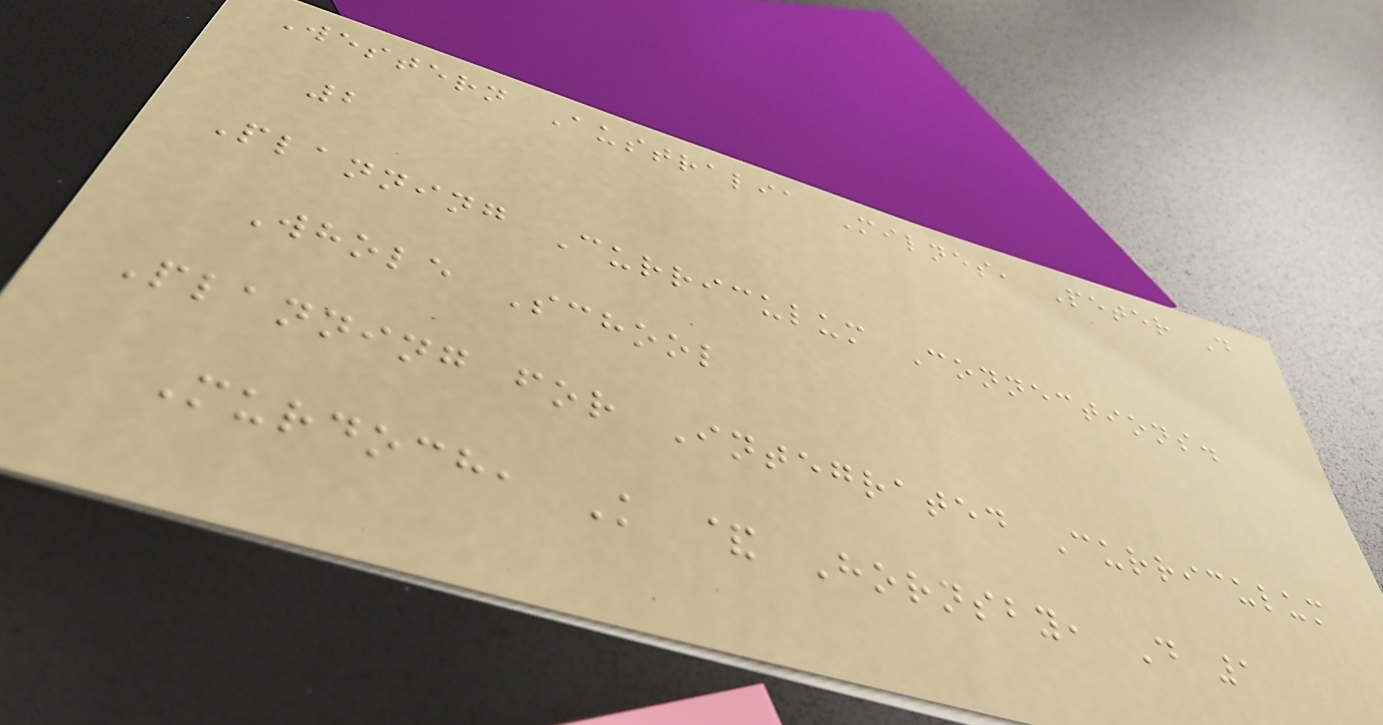Western Australia Milnes, Peter D
2
Planning Curriculum Connections.
Whole School
Planning for Integrated Curriculum
Murdoch, K & Hornsby, D 1
